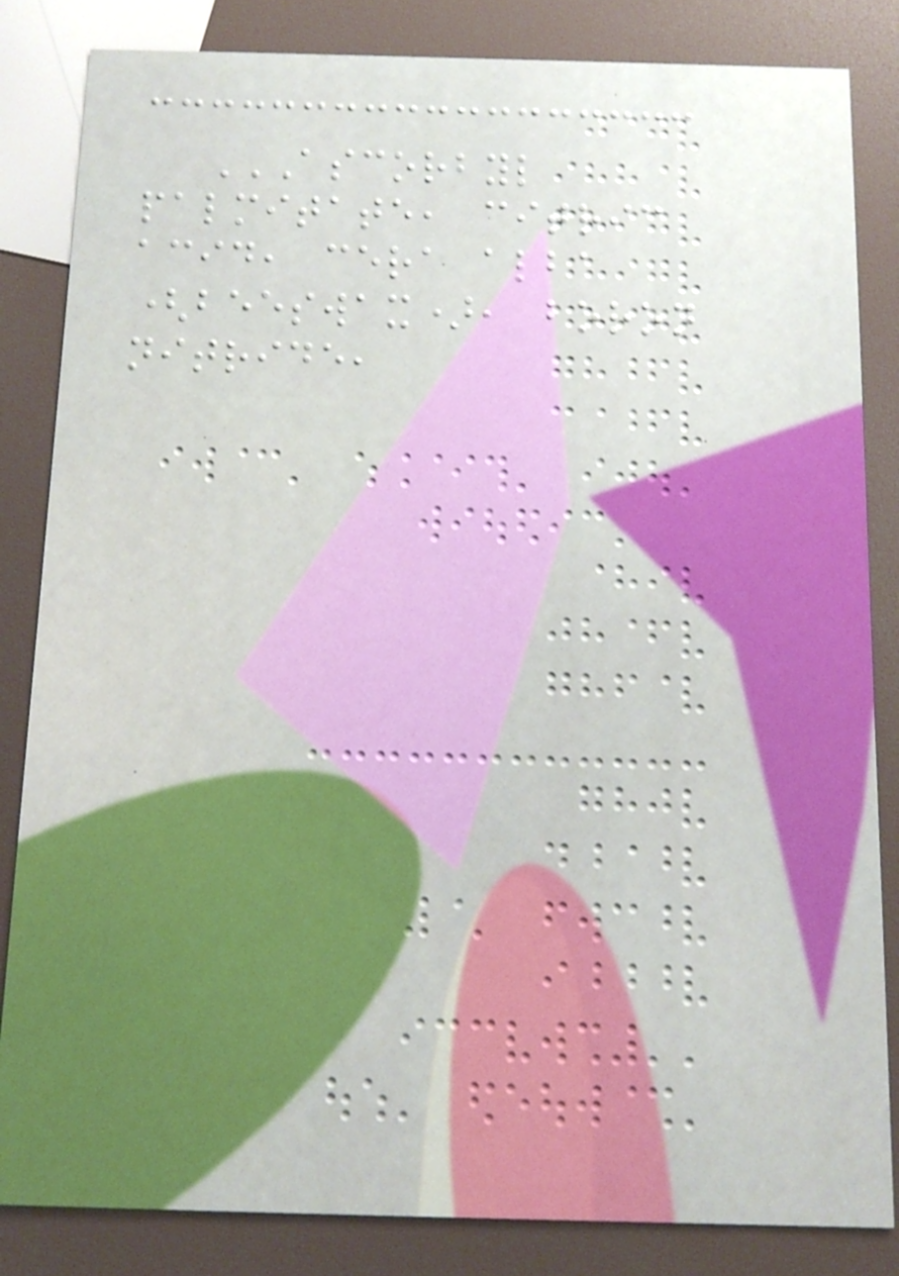ASCORBYL
PALMITATE, CITRIC
ACID, CERA ALBA
(BEESWAX), BORON
NITRIDE,
